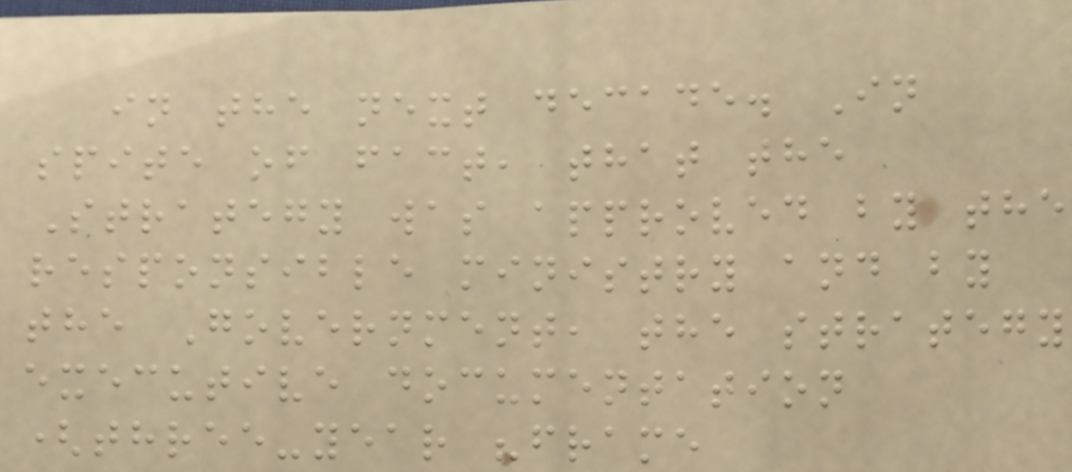in the next decade. In
spite of fact, that the
Strategy was approved by the
responsible ministry and by
the Government, the strategy
executive documentation
(three-year "frame
